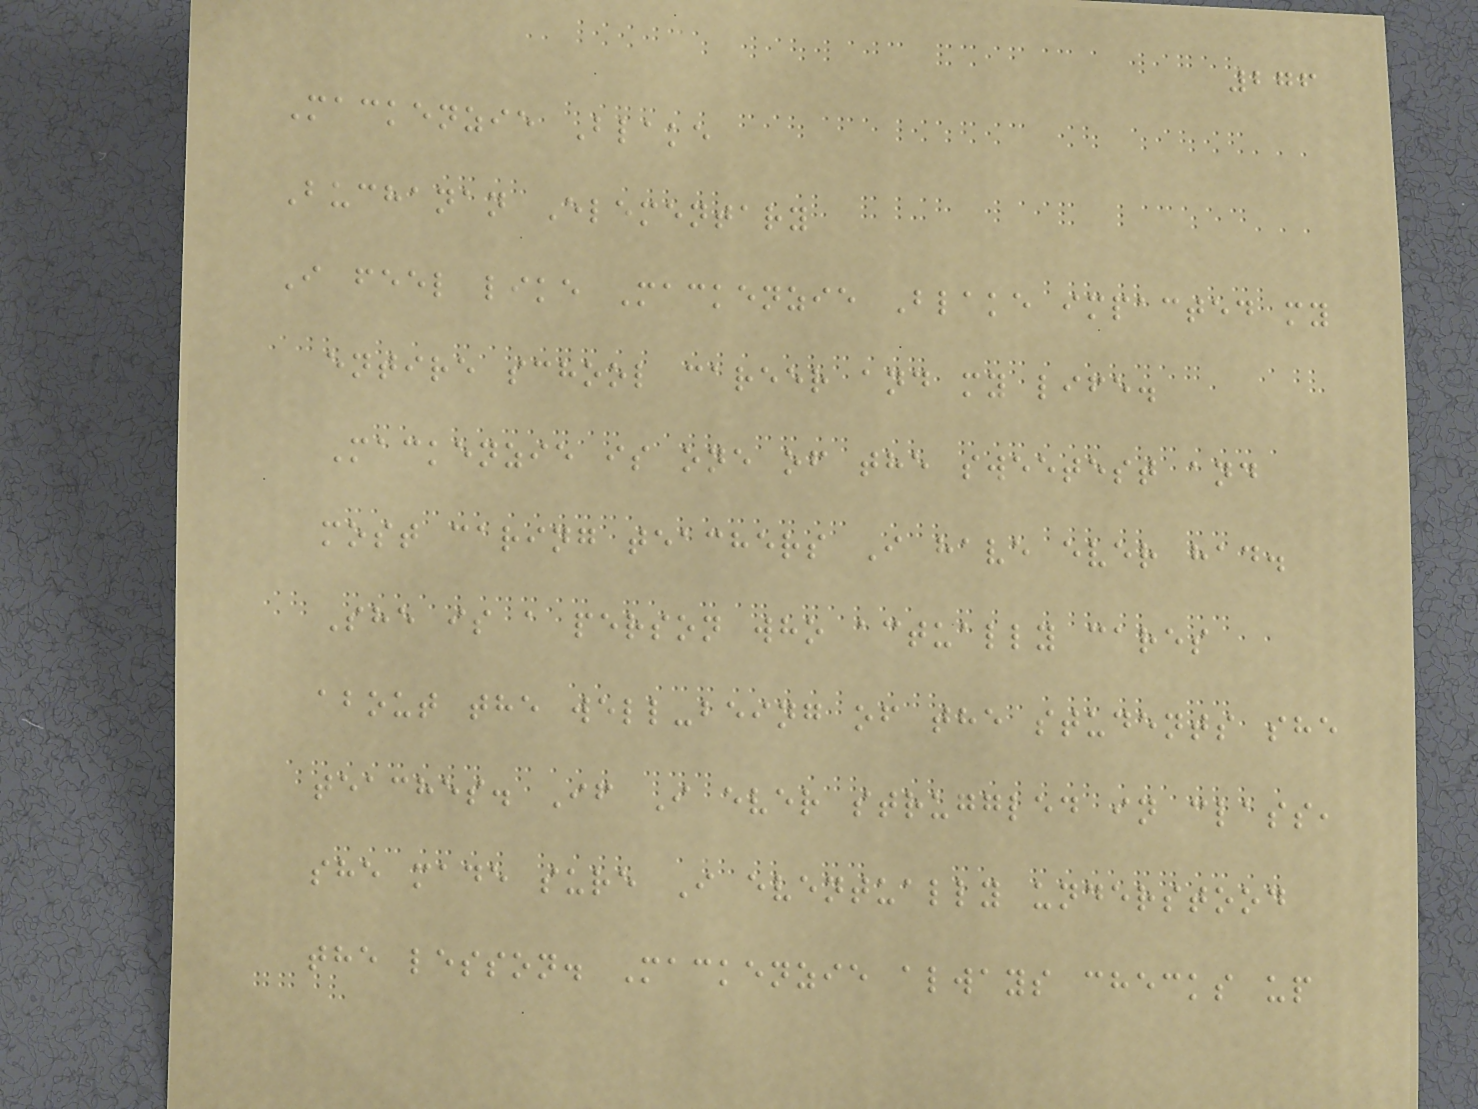276
Mackenzie Blake
Buchanan Elementary
I feel like Mackenzie Blake impacted my
entire school career and my life.
Mackenzie is one of the sweetest and
most caring teachers I have ever had.
She is a person who actually cares
about the well-being of the students she
teaches. If I ever struggled in class,
she made sure I eventually understood
the lesson. Mackenzie always checks up
